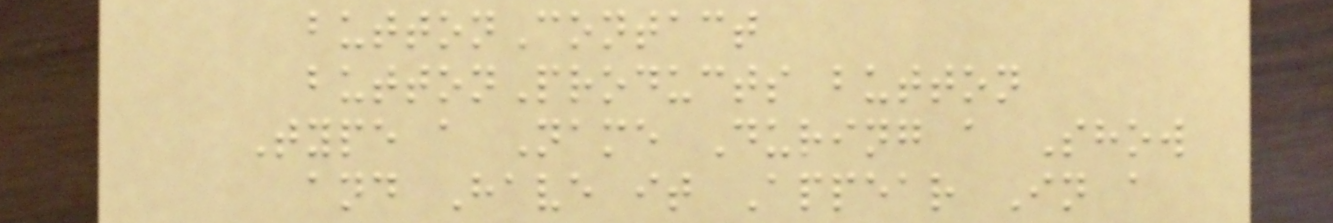buttonContact
buttonProducts button
Type a Name During a Show
and Have it Appear In a
